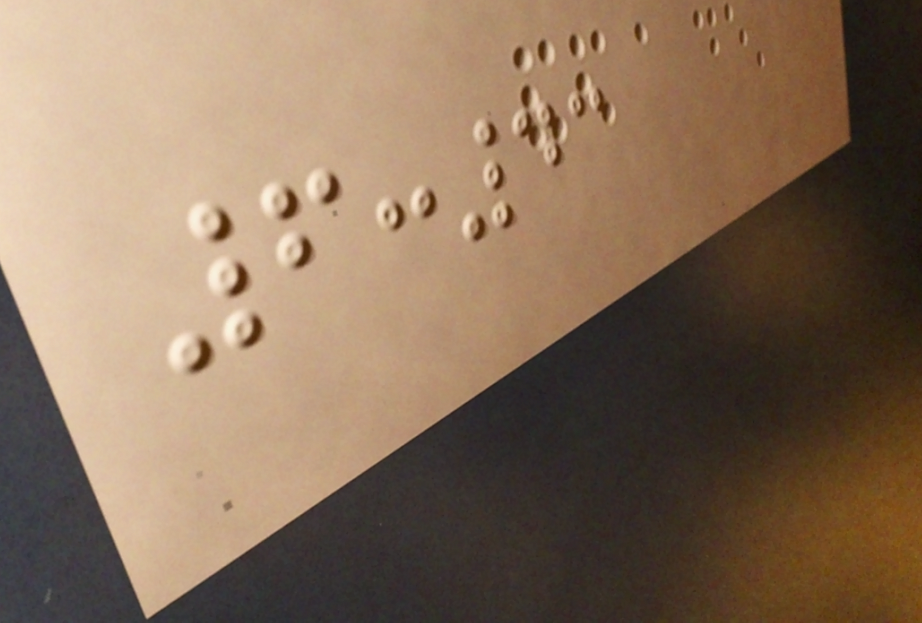6:43
